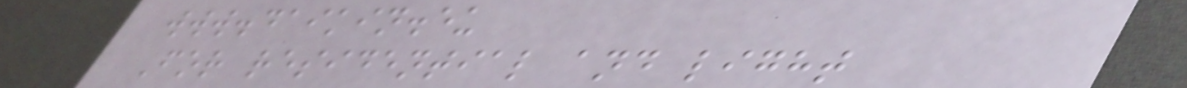www.daikin.eu
For residential and light
